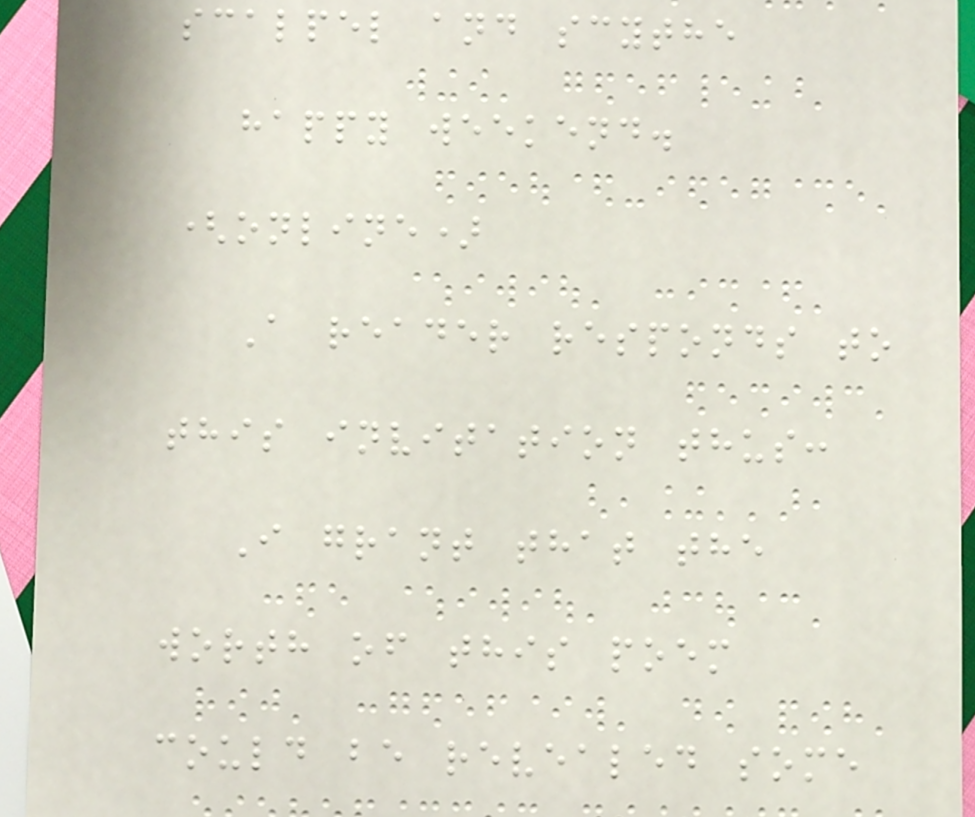scalpel and scythe
happy weekend.
(online)
A reader responds to
this invitation thus:
I grant that the
worth of this poem
could be revealed some
